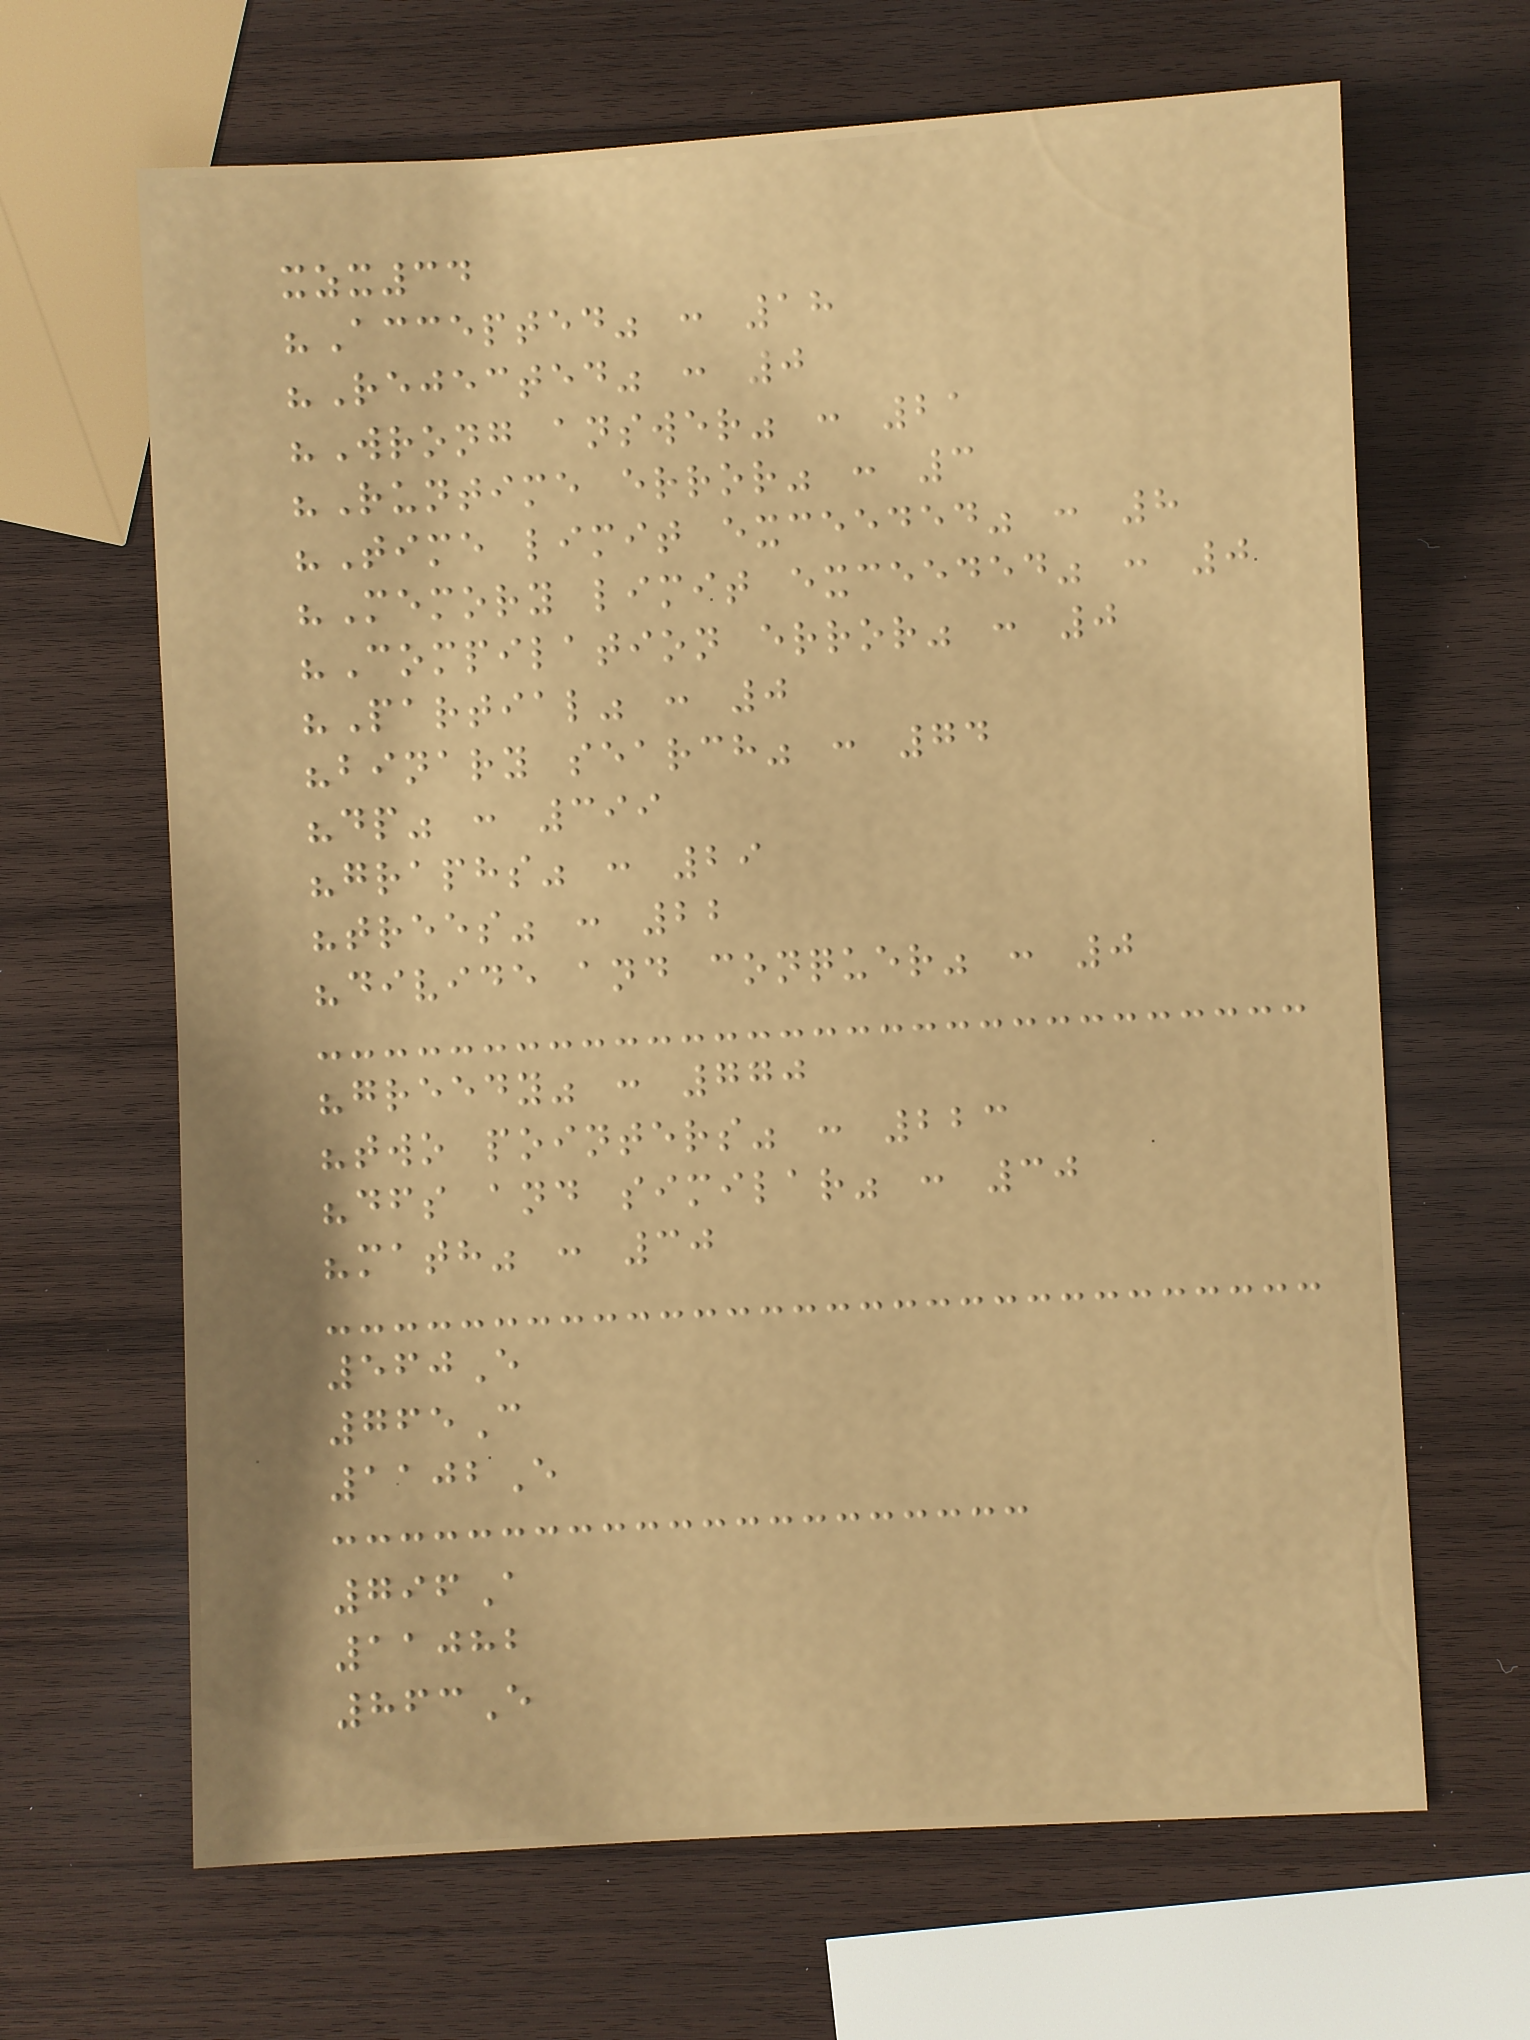xzx34
"Accepted" : 18
"Rejected" : 0
"Wrong answer" : 21
"Runtime error" : 3
"Time limit exceeded" : 8
"Memory limit exceeded" : 0
"Compilation error" : 0
"Partial" : 0
"binary search" : 74
"dp" : 399
"graphs" : 29
"trees" : 22
"divide and conquer" : 0
"greedy" : 770
"two pointers" : 223
"dfs and similar" : 30
"math" : 30
560E
765C
1102E
796A
11082
863E
